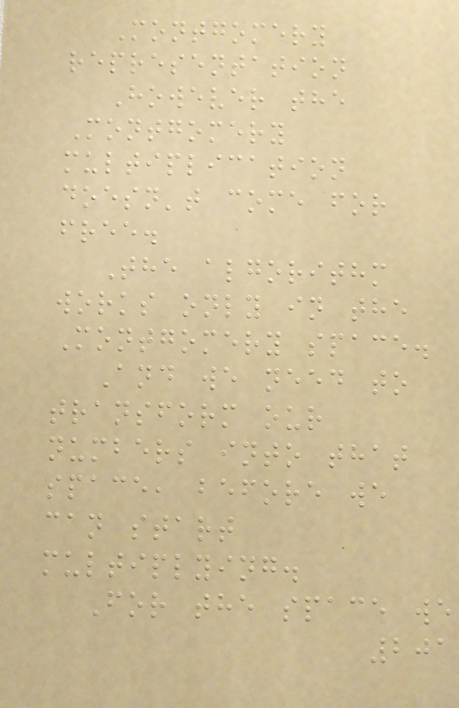Montgomery
representation
However the
Montgomery
multiplication
doesn't come for
free.
The algorithm
works only in the
Montgomery space.
And we need to
transform our
numbers into that
space, before we
can start
multiplying.
For the space we
201
